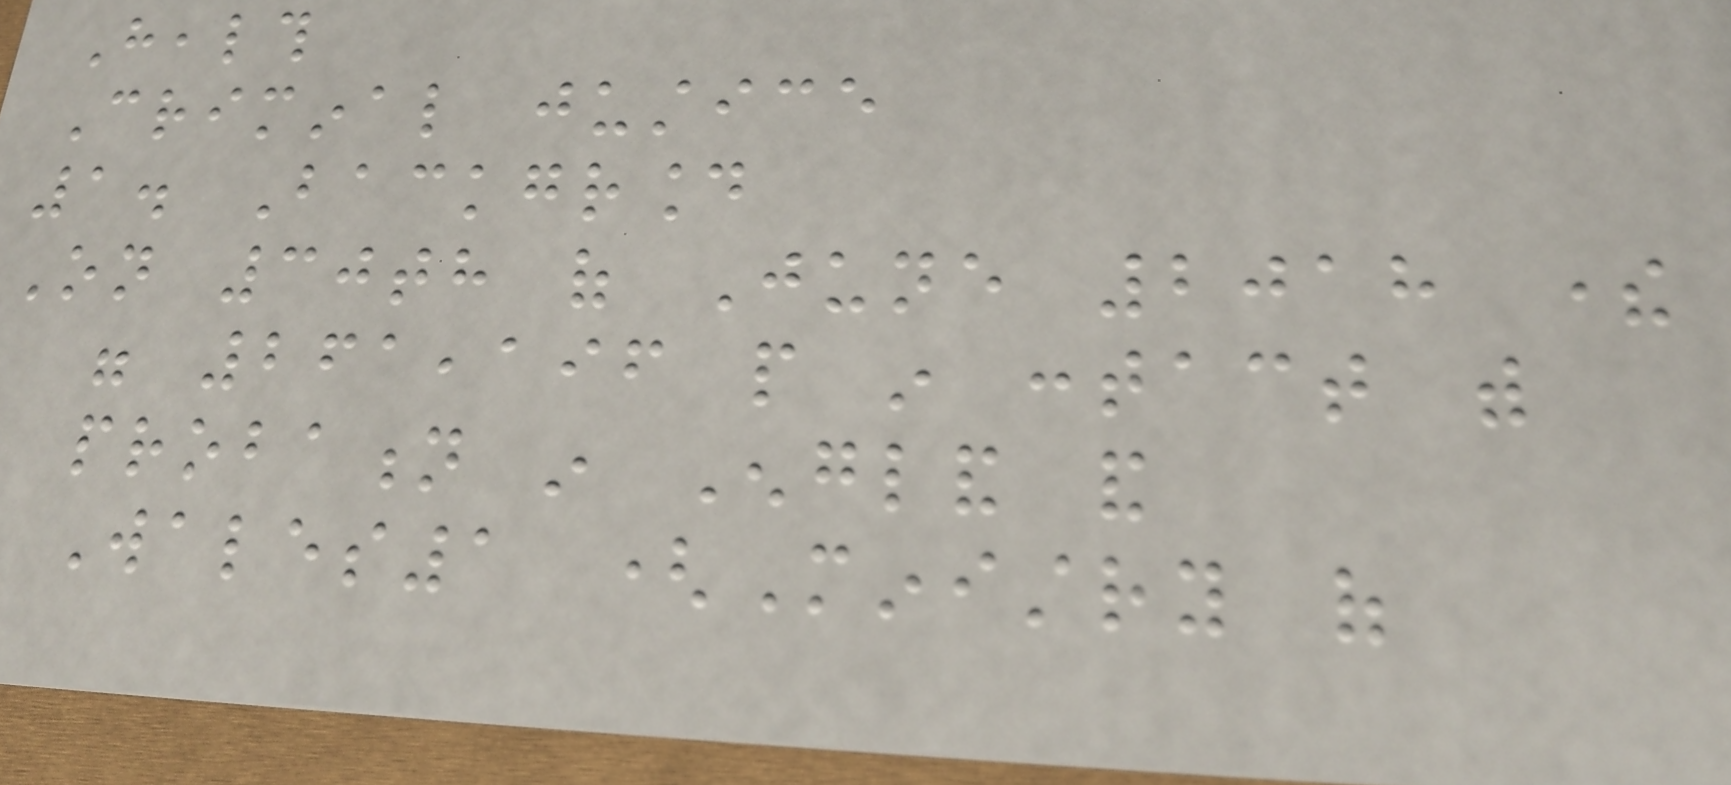Health
Criminal justice
1. Background
On 30th of June 2018 there
were 261,196 people in contact with
probation in England and
Wales1 (Ministry of
